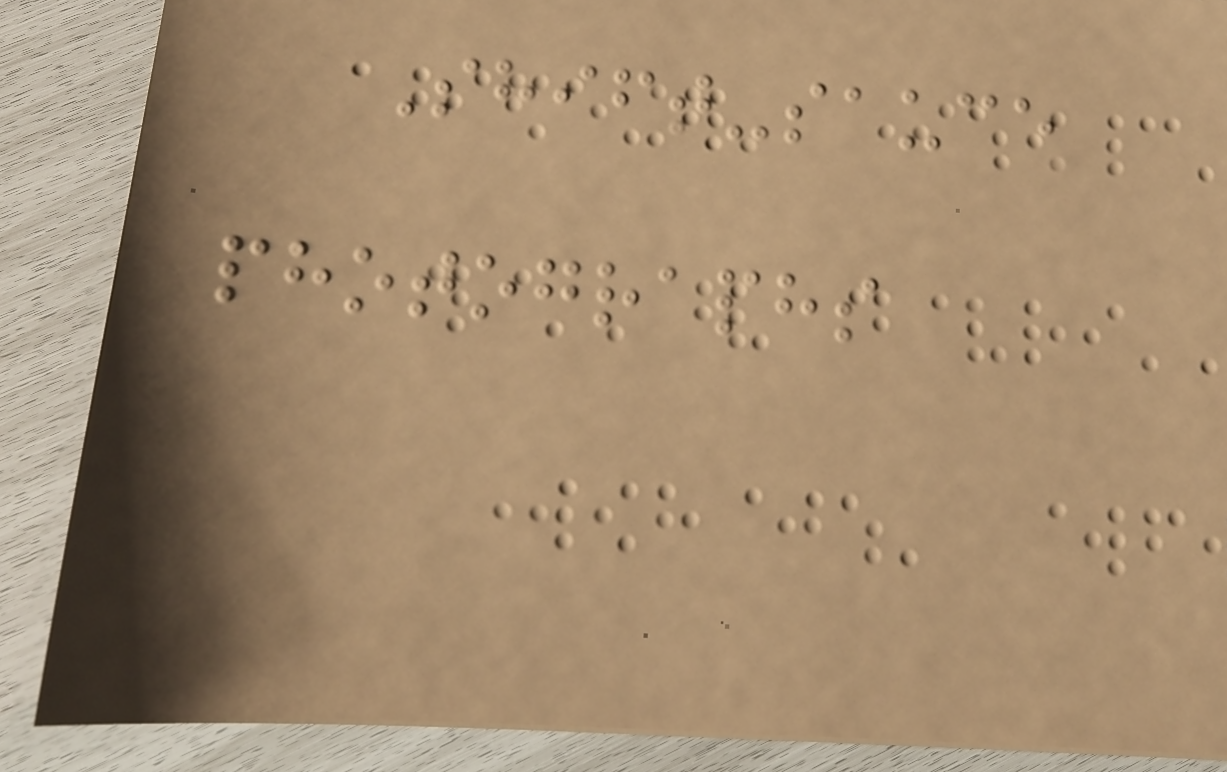Shift-sauce
photographs
